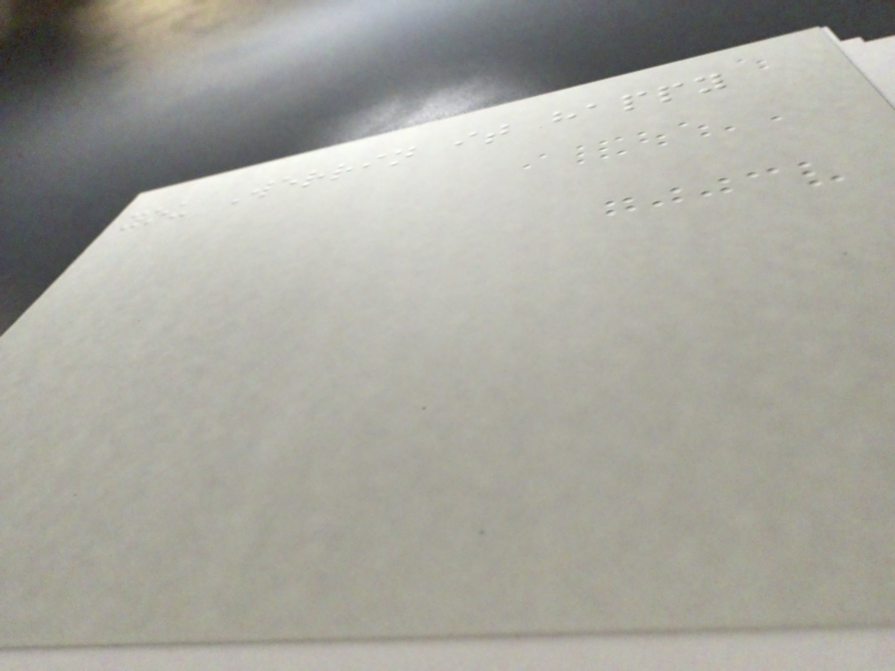you Werrin it happy
